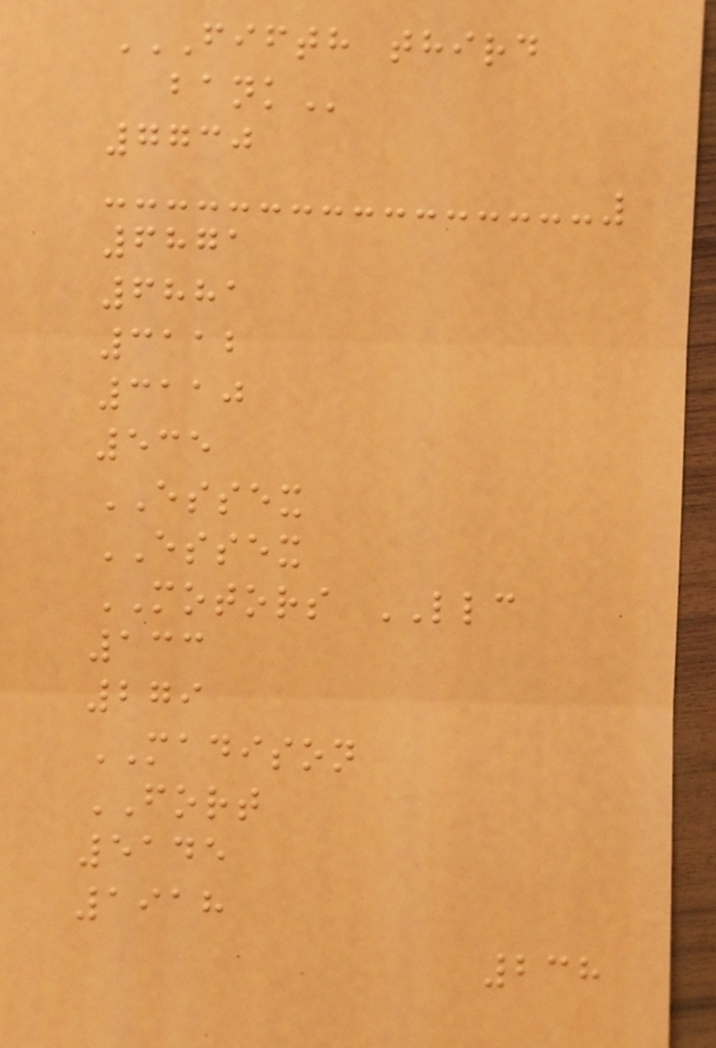FIFTH THIRD
BANK
7730
6871
6881
3112
3110
535
ESSEX
ESSEX
MOTORS LLC
133
279
MADISON
FORT
5145
1918
238
